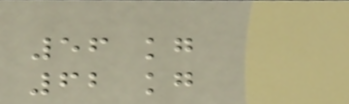56 kg
62 kg
